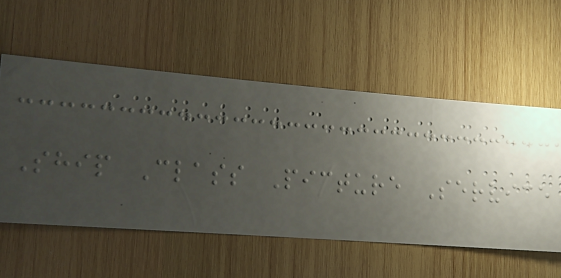Ship Class Picture Service
